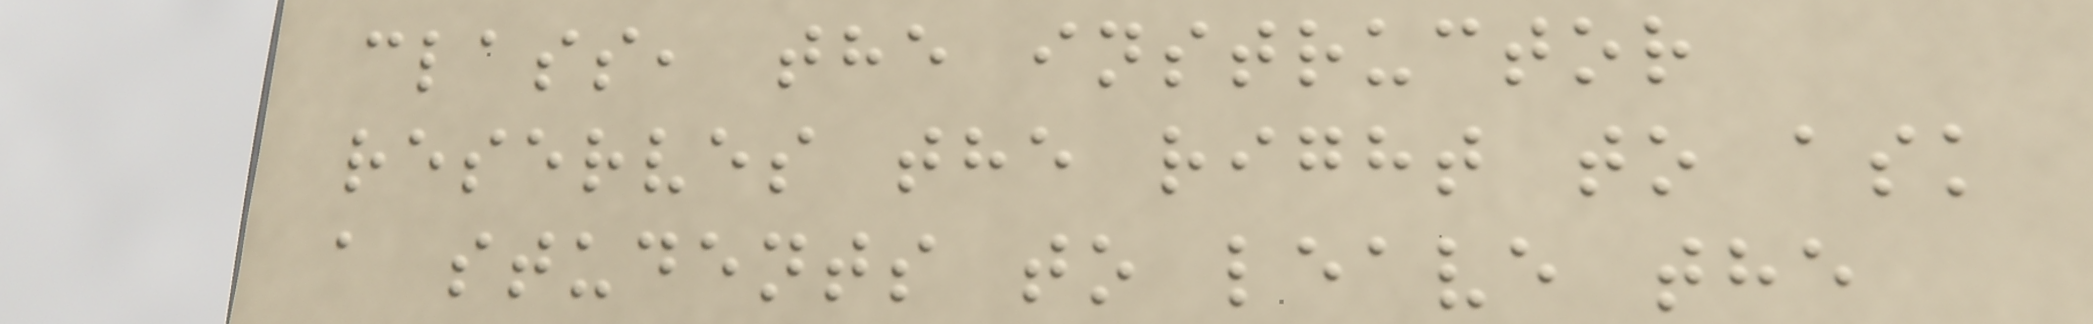class, the instructor
reserves the right to ask
a students to leave the
